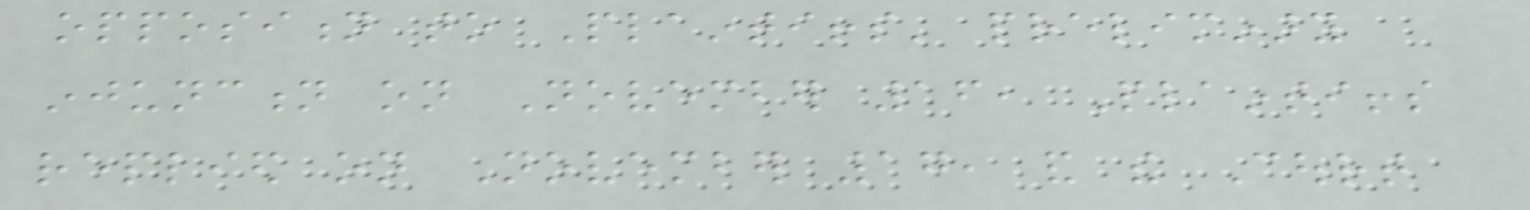opposition to Plaintiffs' preliminary
injunction on November 16, Plaintiffs
replied on November 17, and the Court
